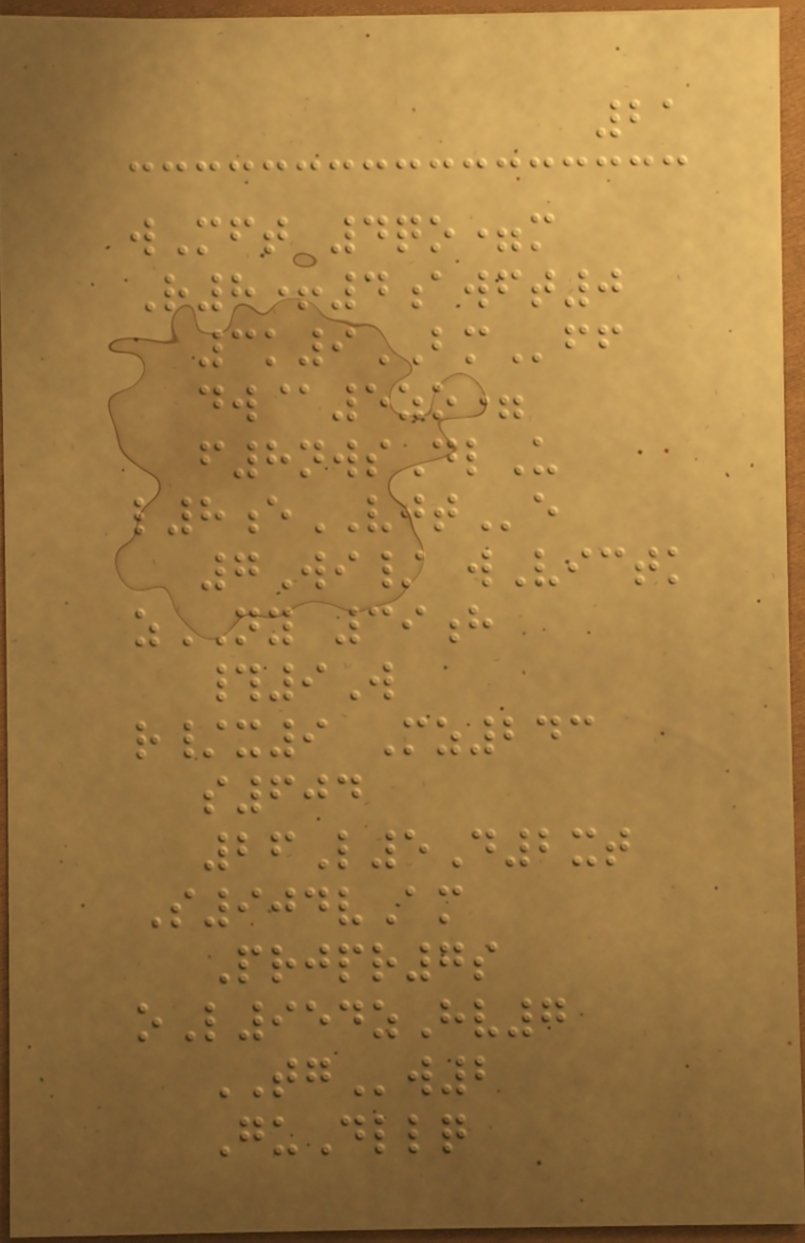21
wMft 4qo=m
R8+4awft0
3k9BMff
dw@5zo=
f8nwsDlU
l8eVJTe
7Wi/ wVictk
zNY 39h
#9W
r/x9 Mz243
s604
26L5D2xt
S904vAm
Prjpr7s
oL954zHv7
TGw2
GuDllq
